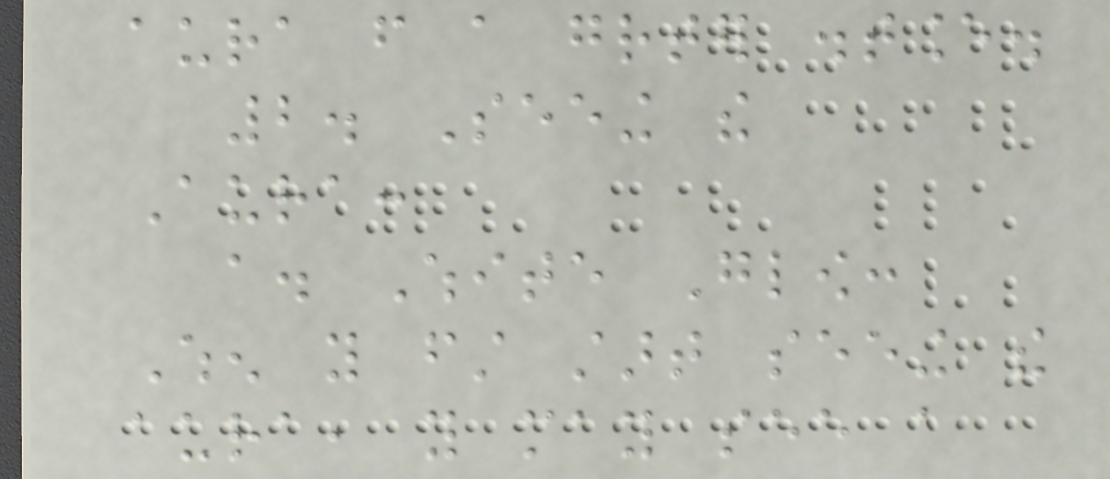aura from a greater distance.
2. Seeing the
Aura:
a. White Glow:
When you first start seeing the
aura, you may see a
